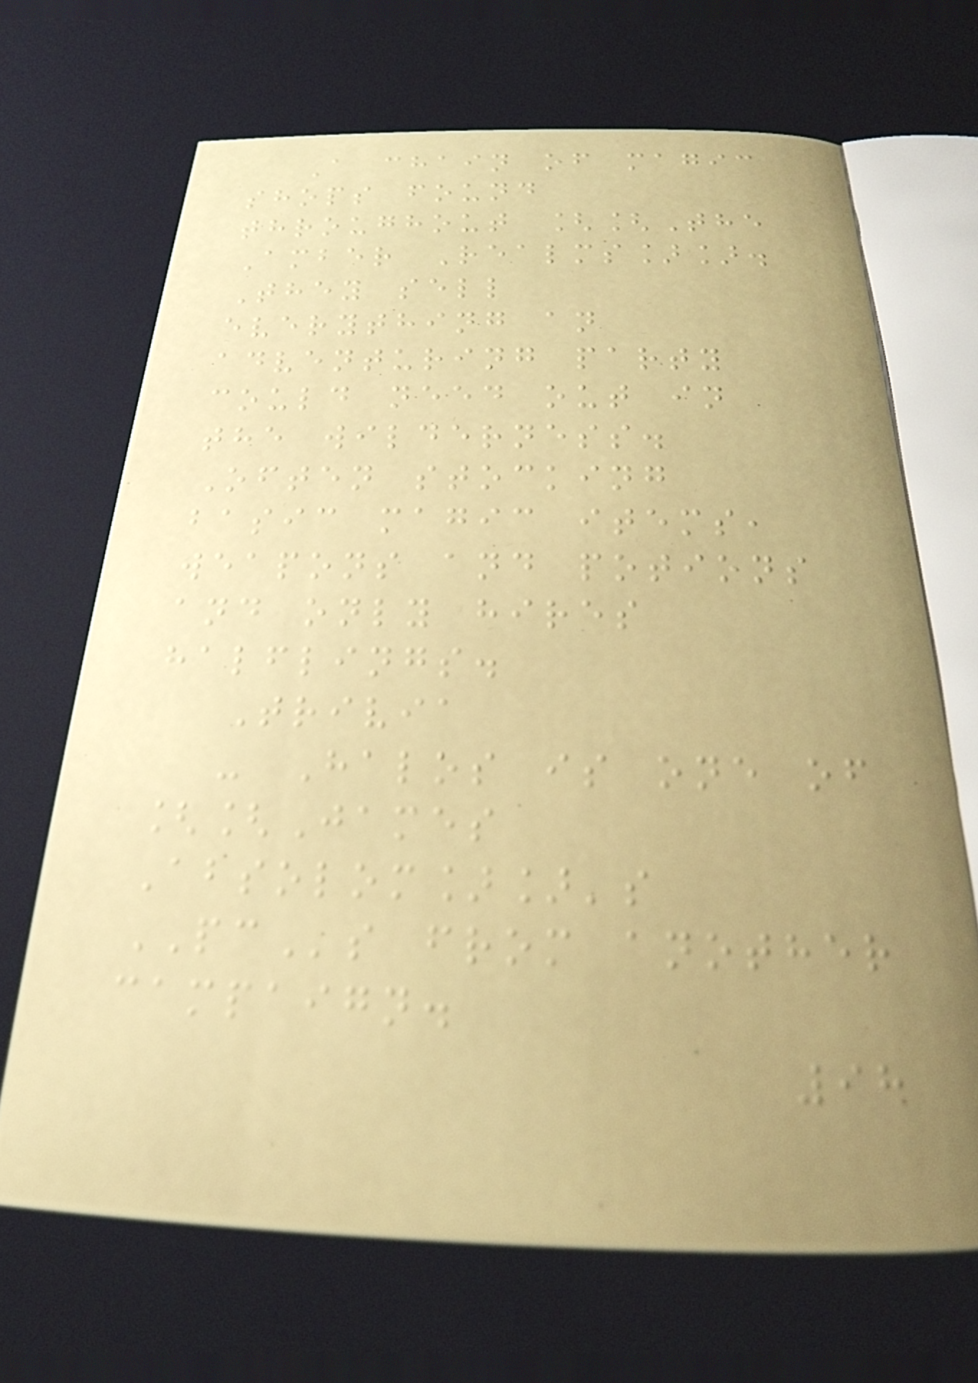A chain of magic
shops found
throughout [[The
Amber Realms]].
They sell
everything an
adventuring party
could need out in
the wilderness.
Often stocking
basic magic items,
weapons and potions
and only hires
halflings.
Trivia
- Halos is one of
[[James
Absolom]]'s
PCs from another
campaign.
98
